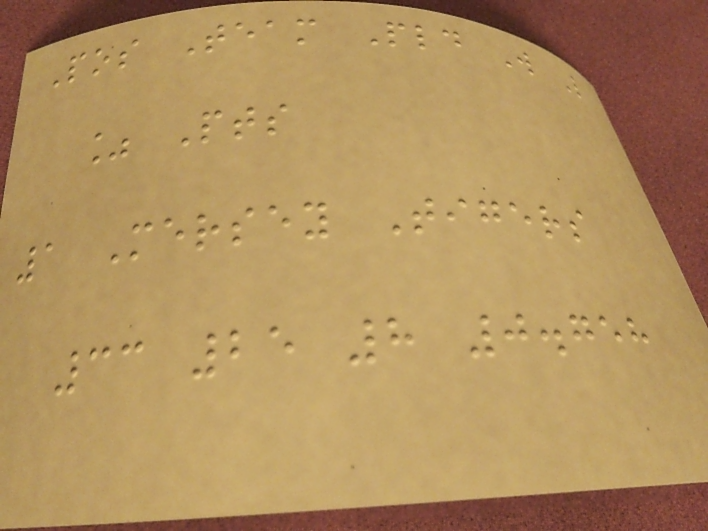Pos Team Pld W L
% Pts
1 Mersey Tigers
33 25 8 0.758
